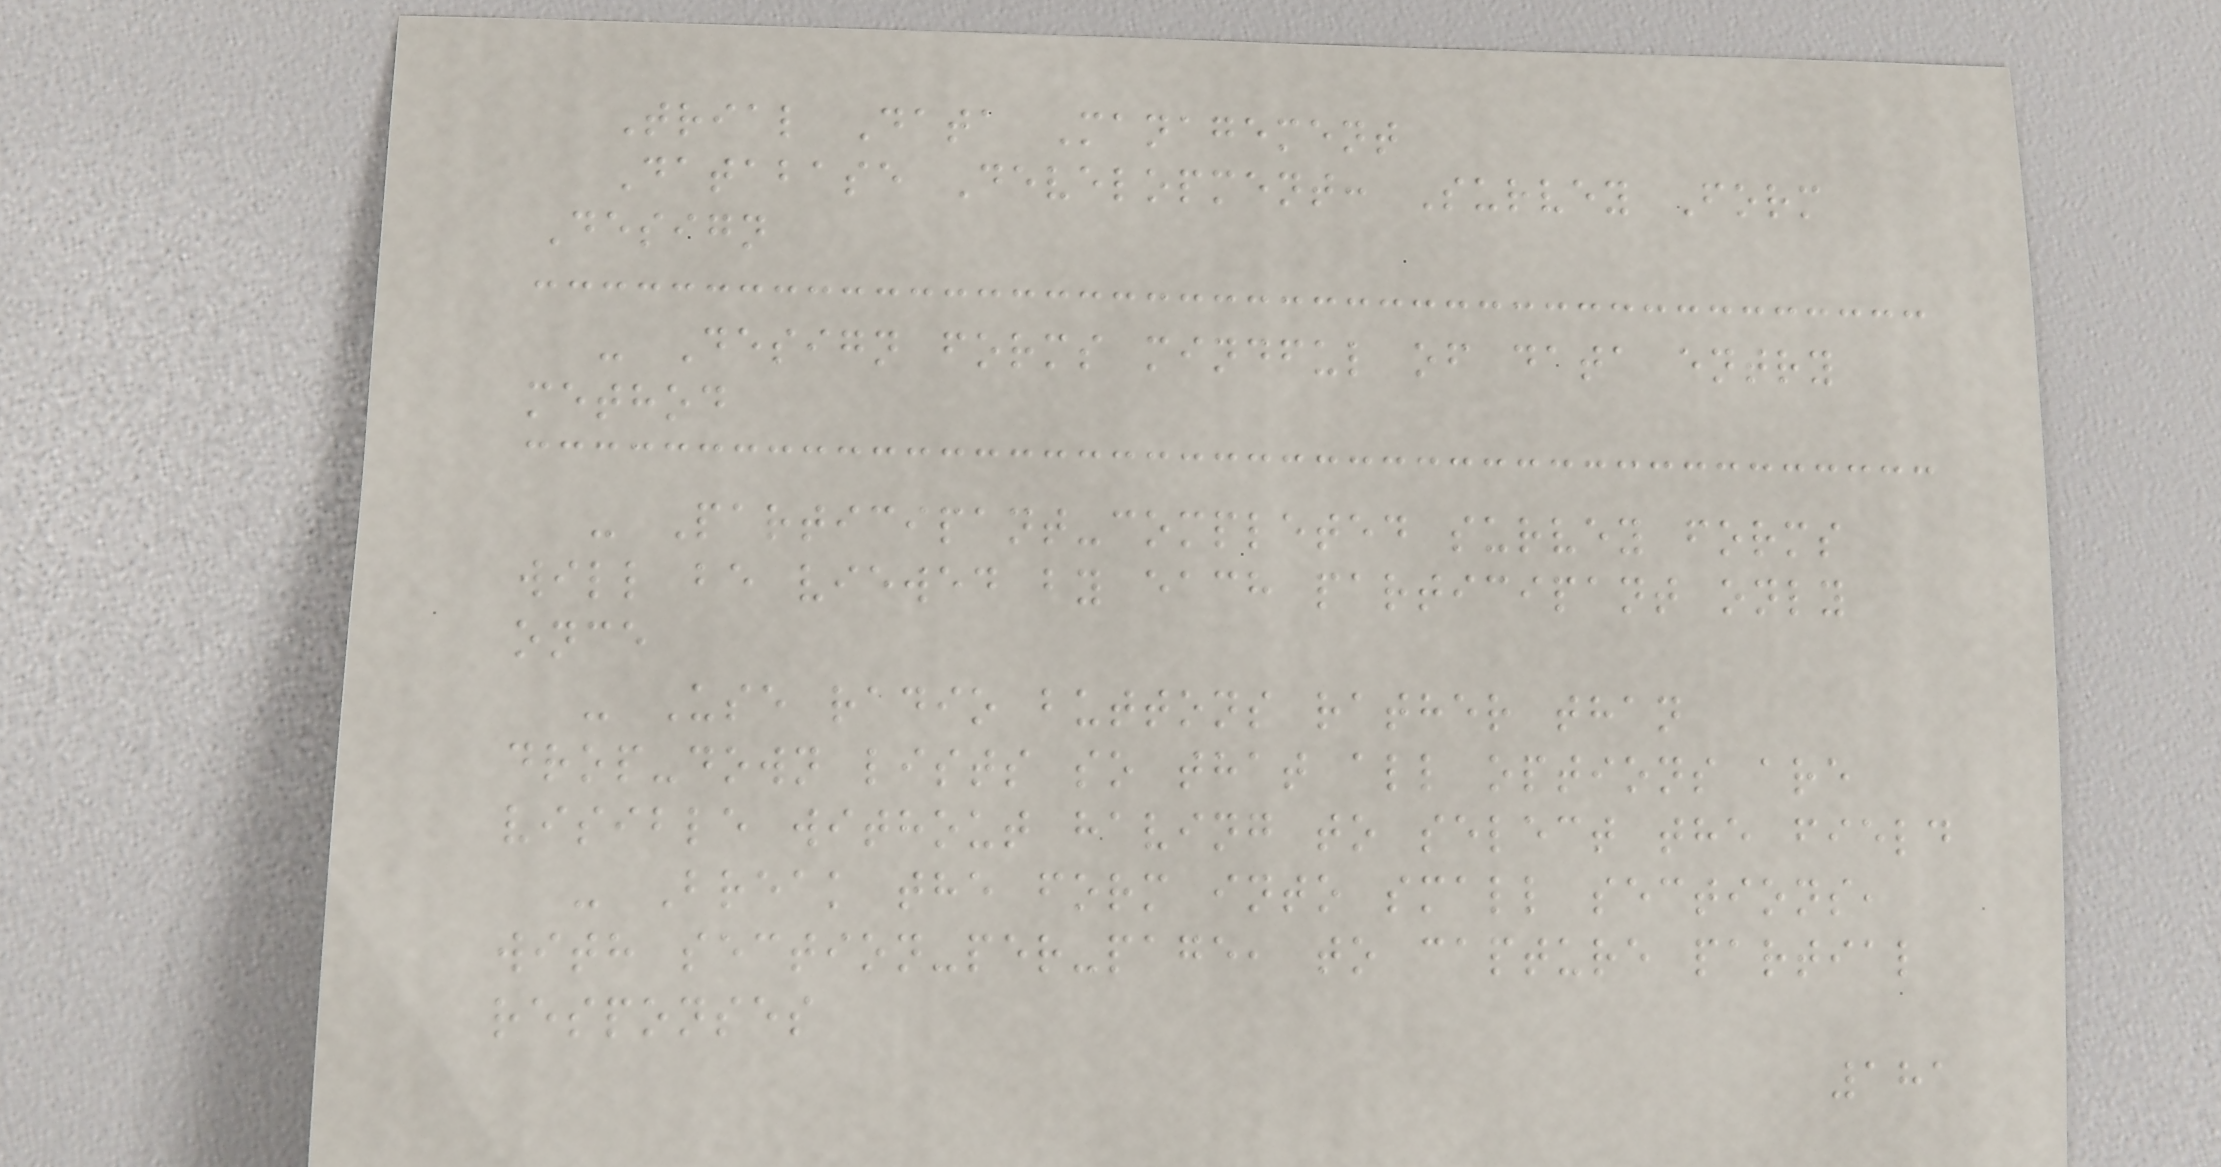Trial Data Management
Database Development: Survey Form
Design
- Design forms mindful of data entry
method
- Participant-completed survey forms
will be viewed by each participant only
once
- Use radio buttons rather than
drop-down lists so that all options are
visible without having to select the field
- Break the form into small sections,
with section-per-page, to capture partial
responses
181
